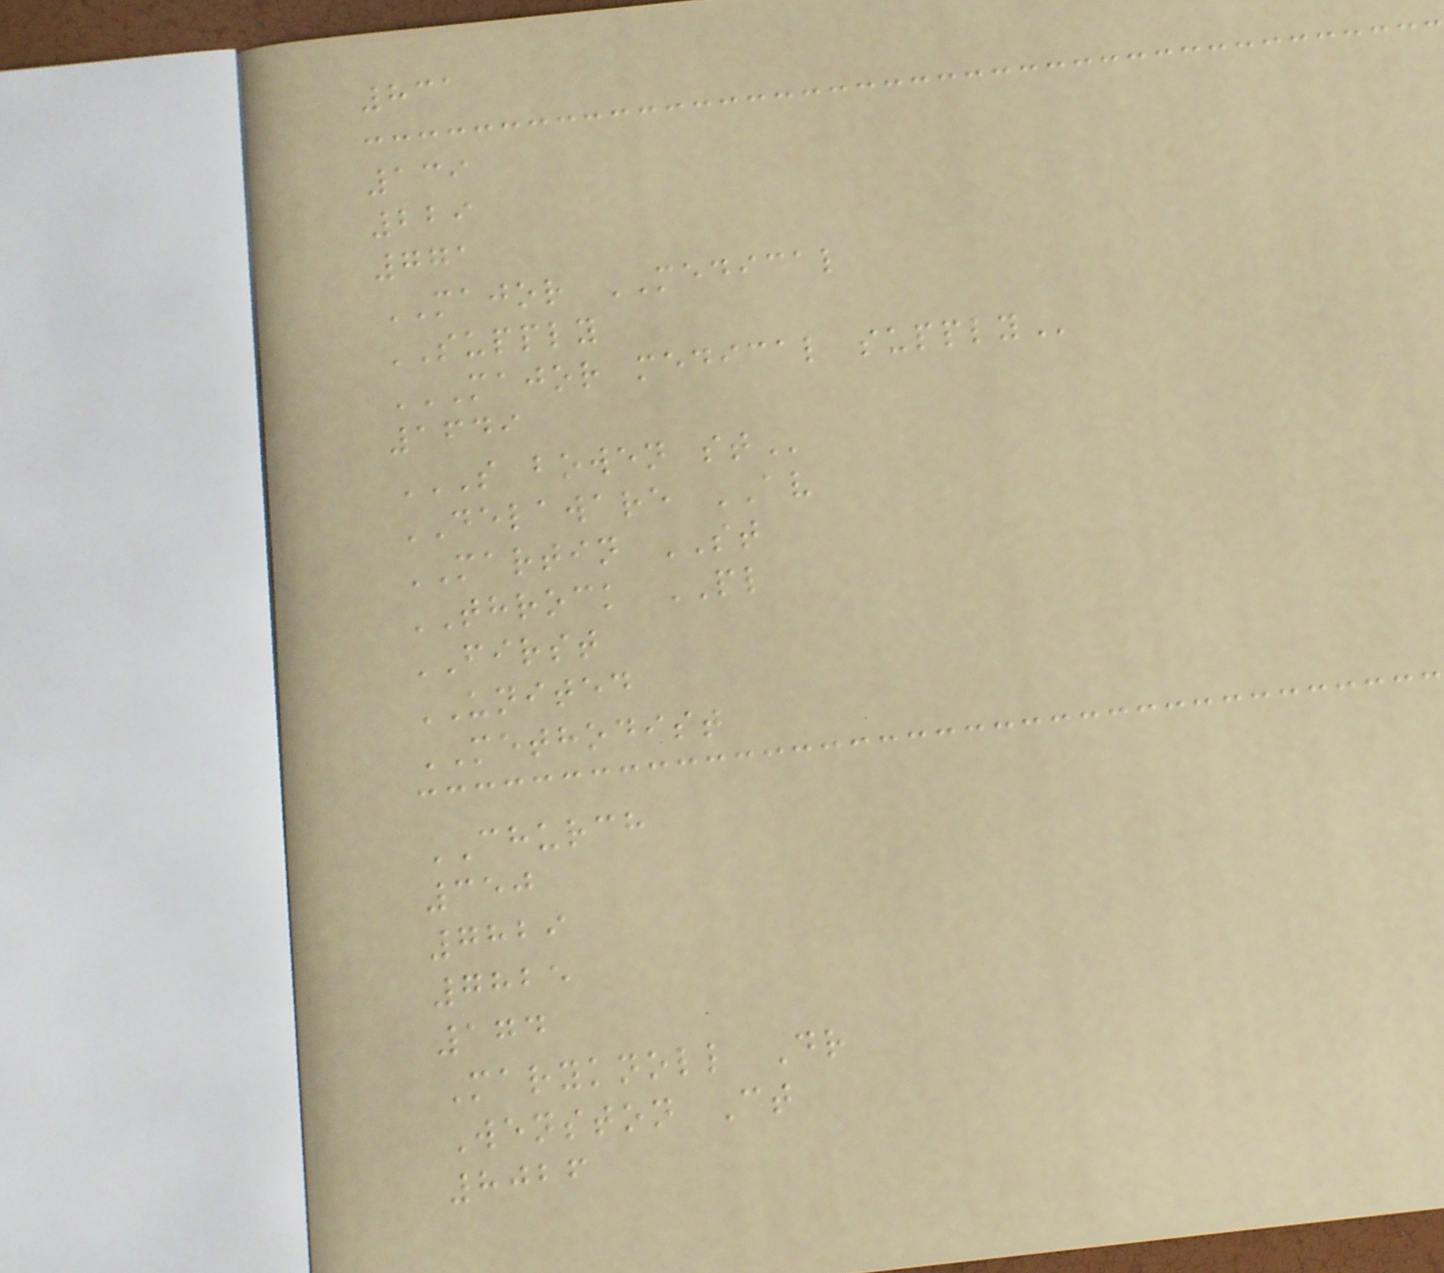831
139
229
771
MAJOR MEDICAL
SUPPLY
MAJOR MEDICAL SUPPLY
1649
S BOWEN ST
DELAWARE AV
MARTIN ST
THROCK PL
FIRST
UNITED
METHODIST
CHURCH
350
7829
7825
174
Maryknoll Dr
Wenston Ct
8026
